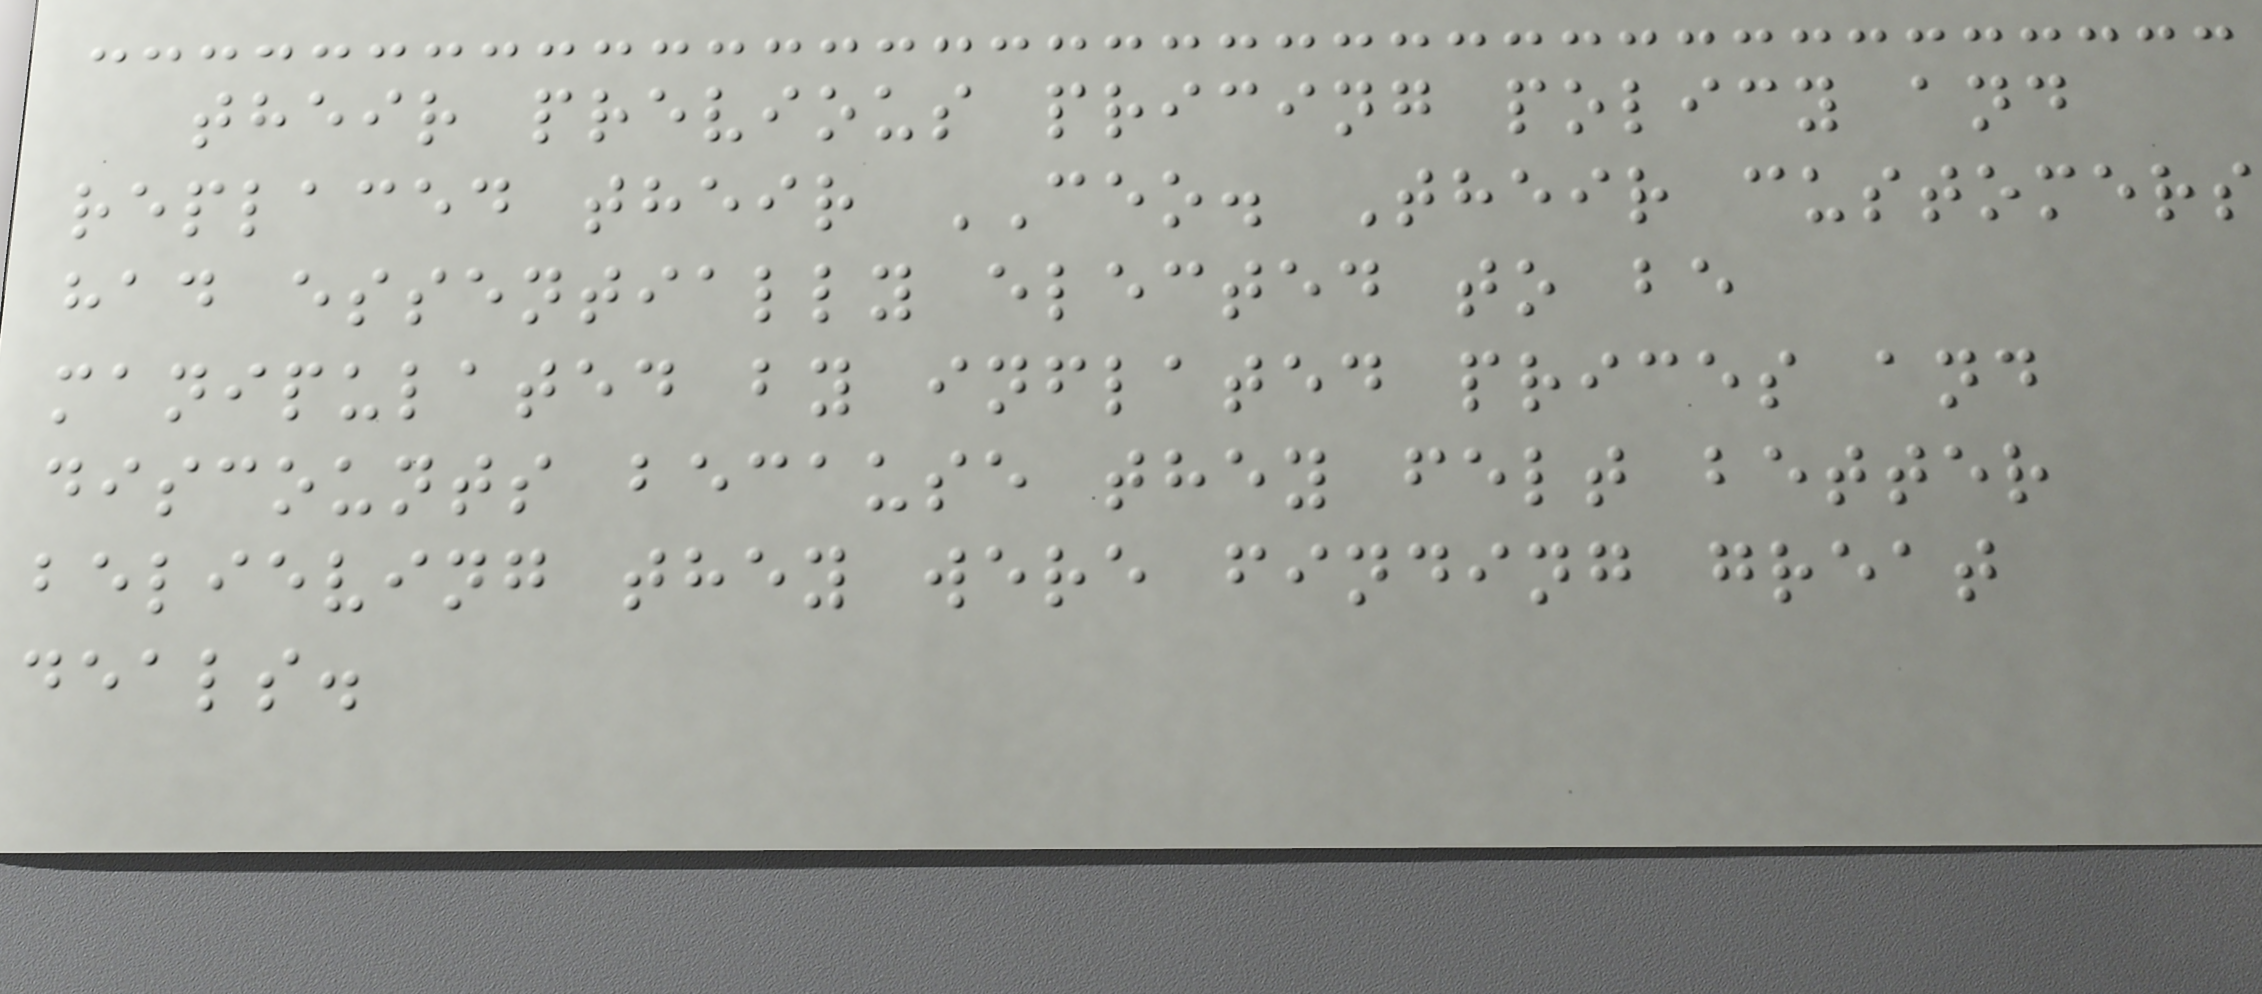their previous pricing policy and
replaced their CEO. Their customers
had essentially elected to be
manipulated by inflated prices and
discounts because they felt better
believing they were finding great
deals.
